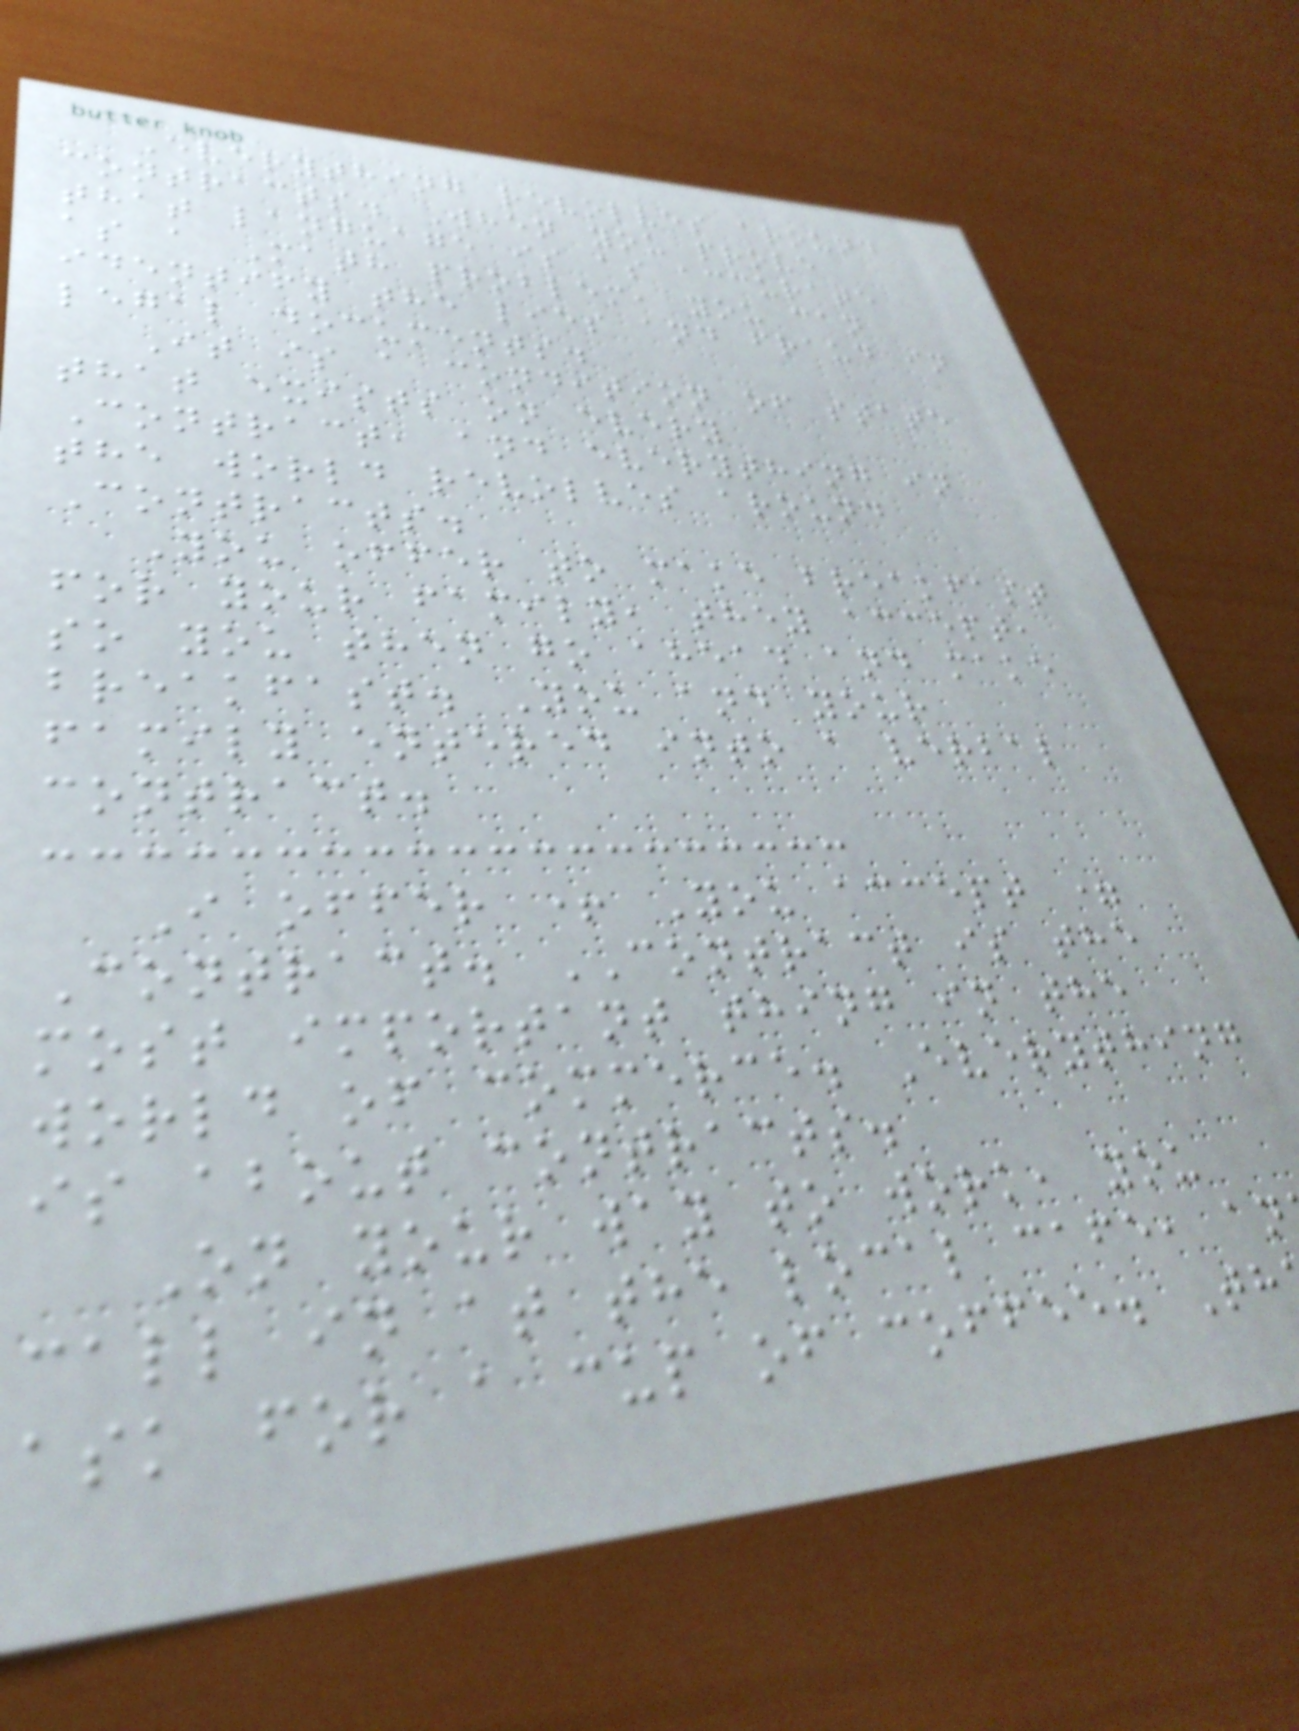Everything revolves around
contracts. When you prove
that language is as accurate
as a Math problem, you can
identify the lies and fraud in
legal documents.
It is a condition of state
that exists on every
Contract, and everything in
the world revolves around
Contracts.
You offer to make breakfast
for your family, they accept,
so you then go ahead and make
breakfast. You and your
family entered into a verbal
contract.
I offer + You accept =
Contract. CONTRACT is the
most important thing in the
world of commerce. Everything
is about contracts.
On your way to work, you
call in at the local cafe, an
ask for a cup of coffee. Th
